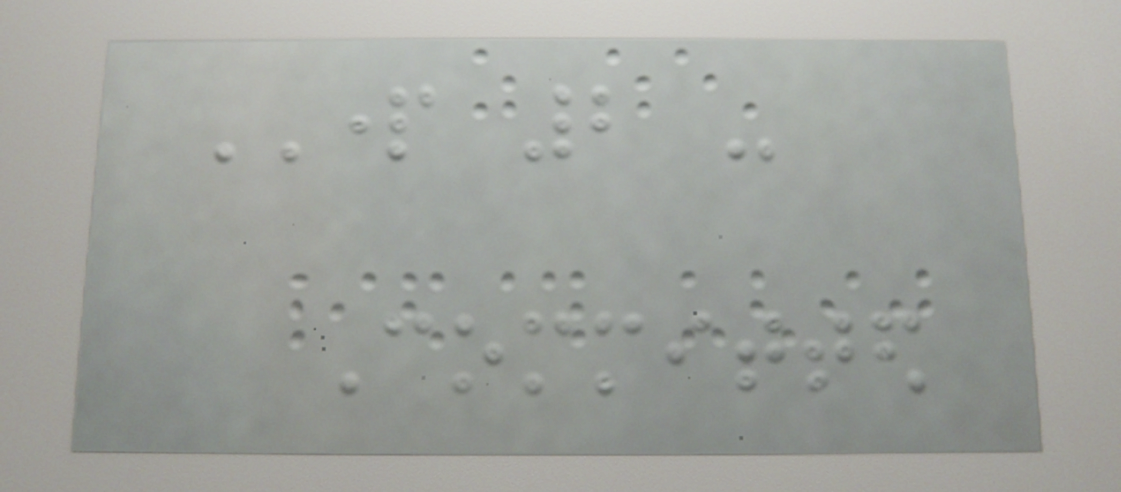PART 2 -
Committed
